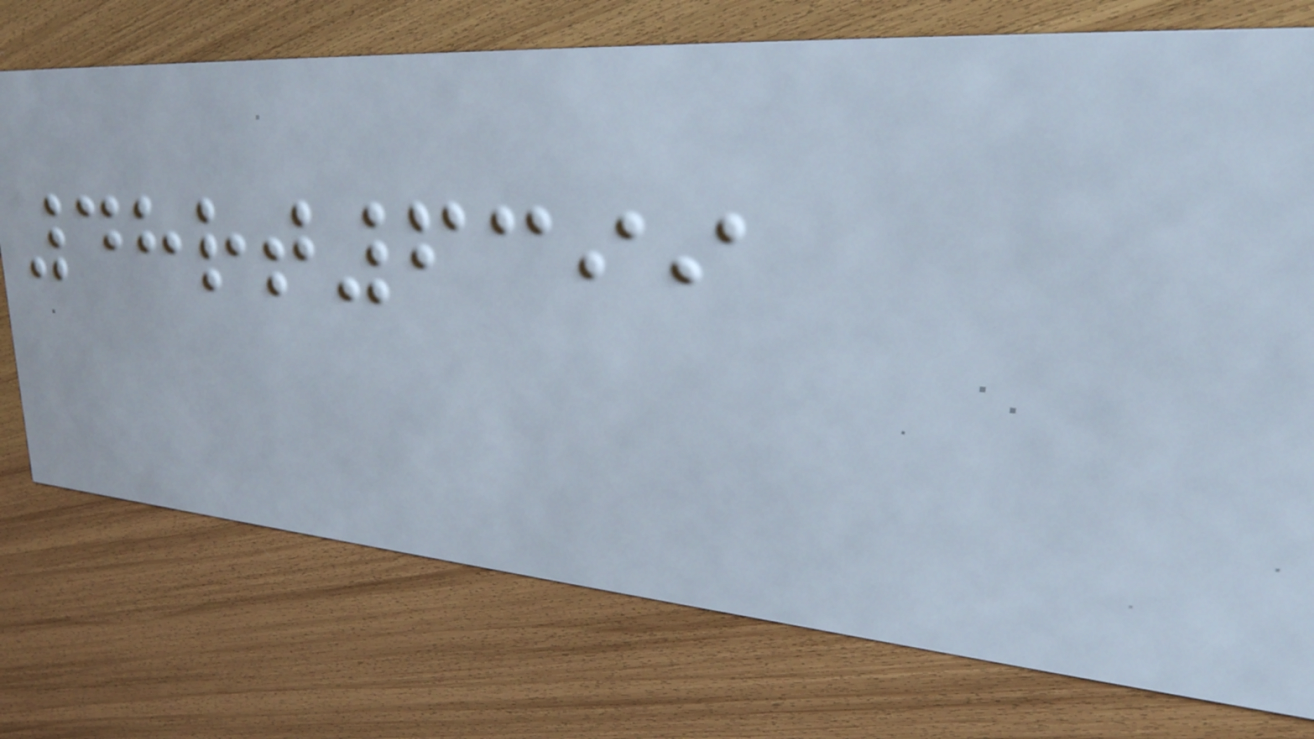48rt6399
